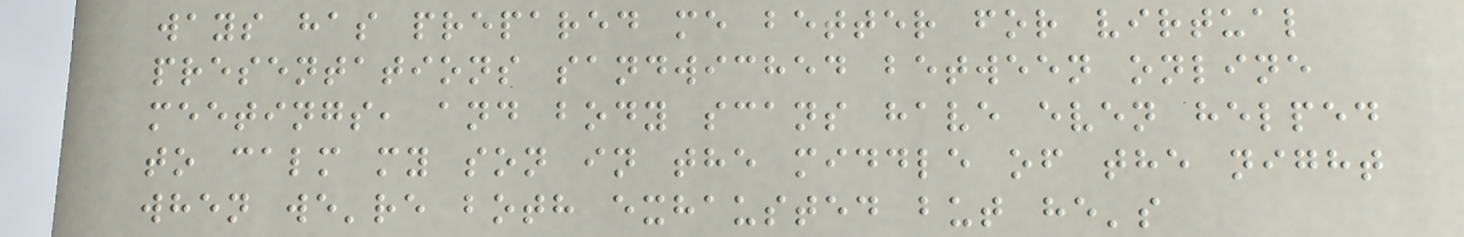ways has prepared me better for virtual
presentations sandwiched between online
meetings, and body scans have even helped
to calm my son in the middle of the night
when we're both exhausted but he's
